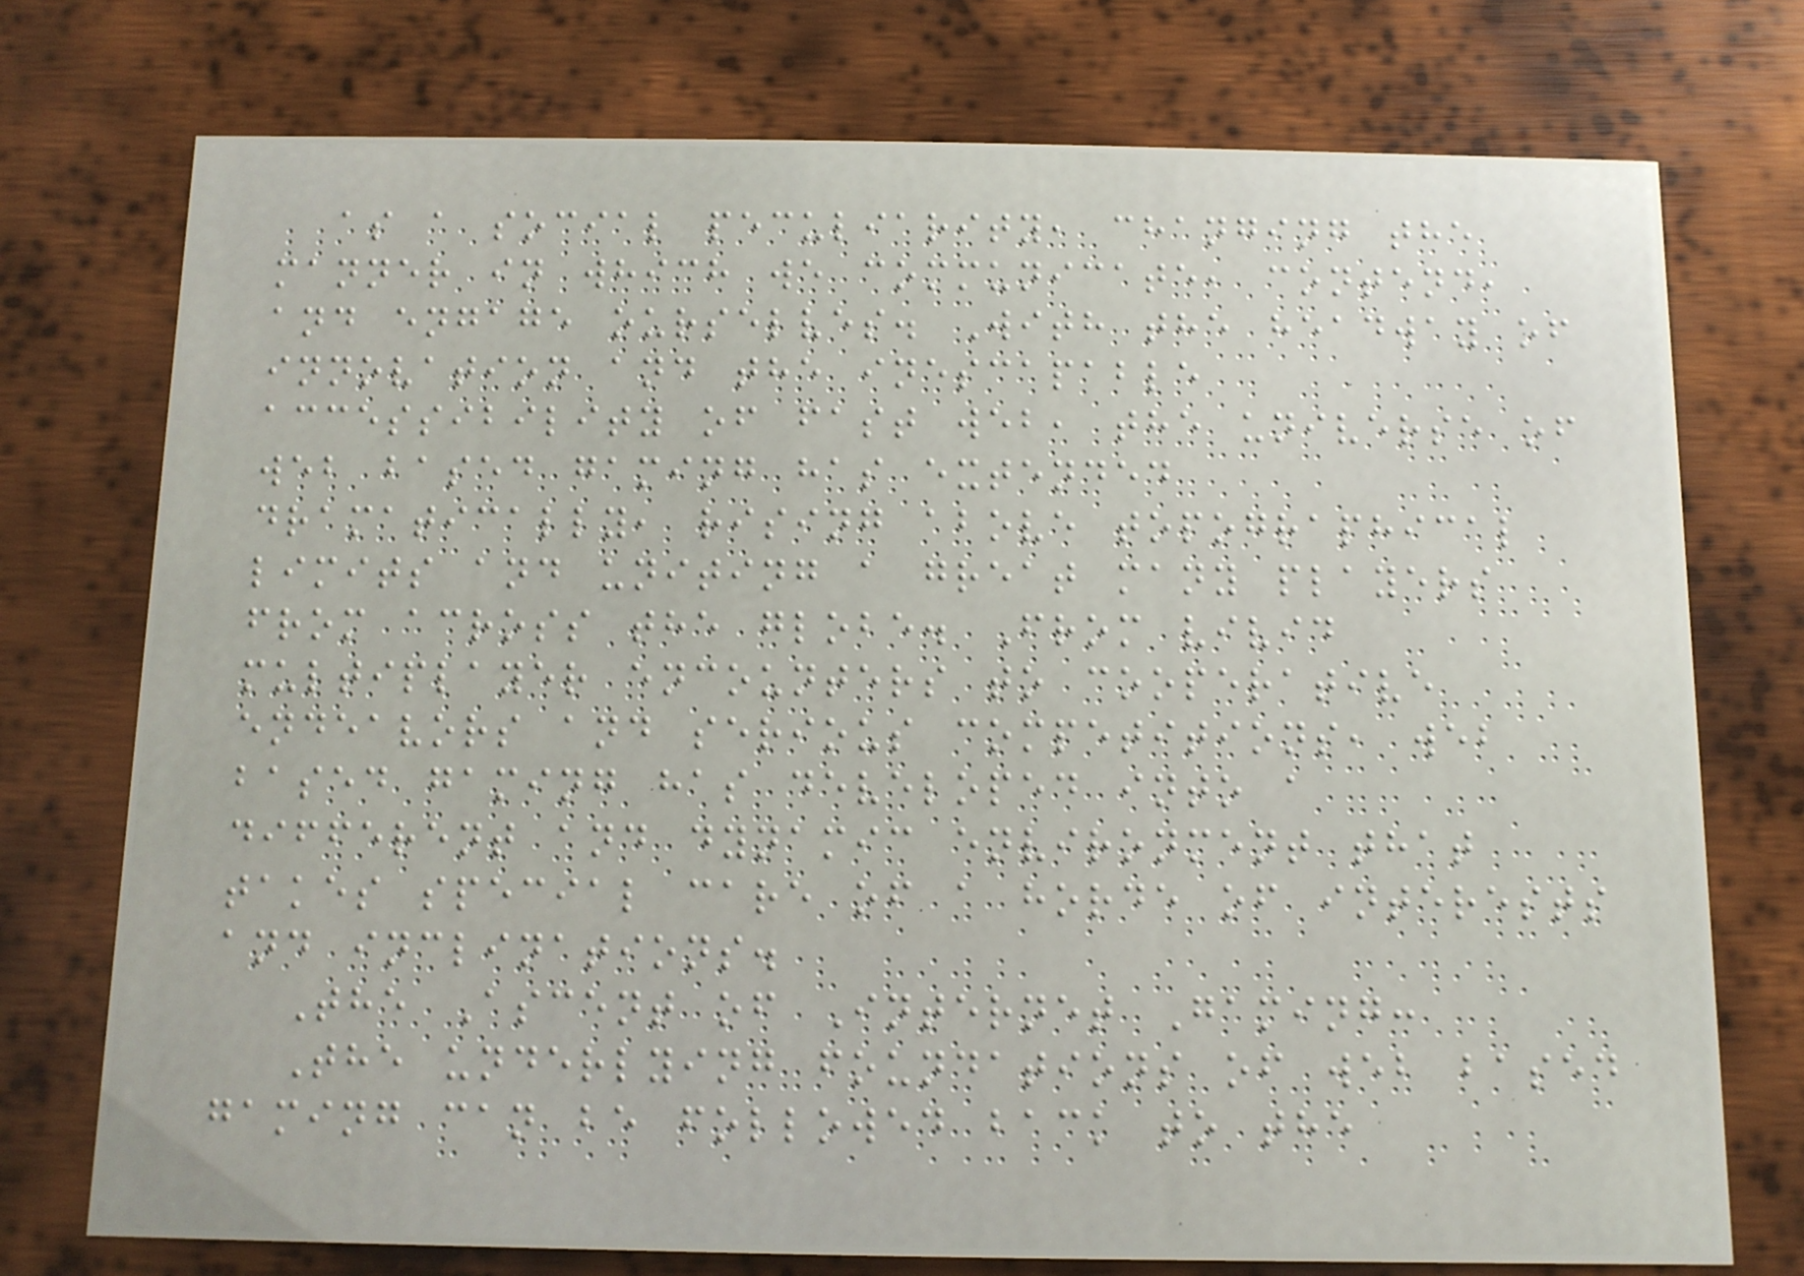as a social peculiarity, changing the
manner in which we communicate, contend,
and engage ourselves. With the headway of
innovation and the inescapable
accessibility of fast web, the universe of
web based gaming has extended
dramatically, rising above topographical
limits and uniting a great many players
from across the globe. From vivid
multiplayer encounters to cooperative
endeavors and serious competitions, web
based gaming has developed into a
different and dynamic environment that
takes special care of a horde of interests
and inclinations.
The Ascent of Internet Gaming:
The underlying foundations of web based
gaming can be followed back to the
